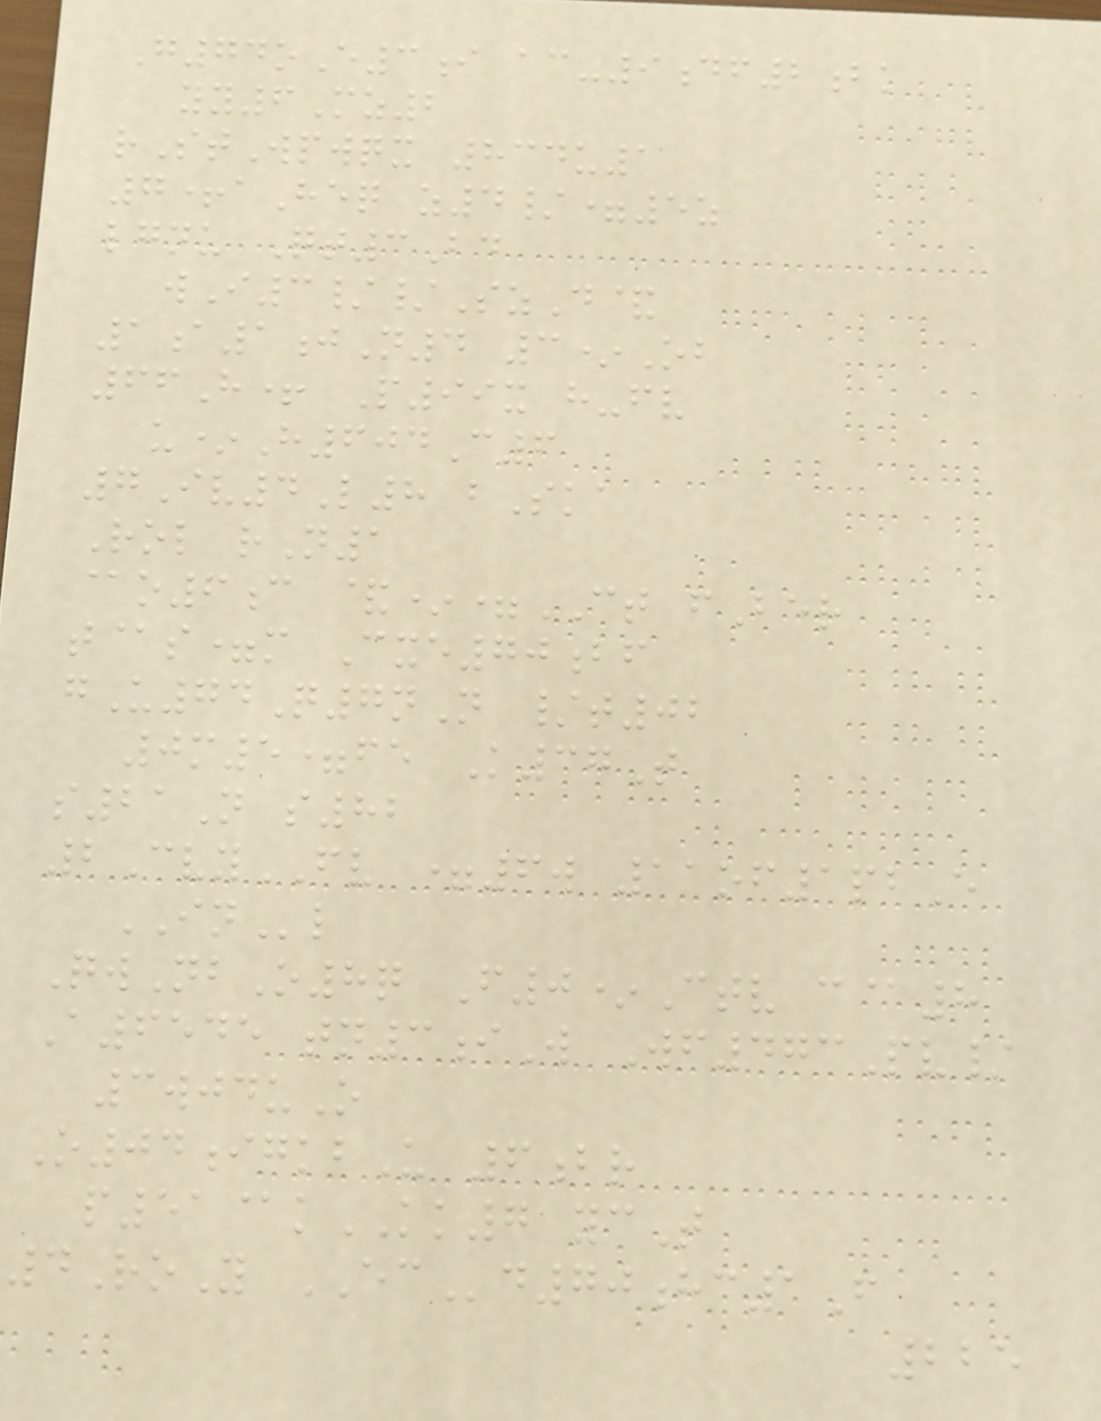G74oE3i ac-9df2bk
yy6Mz2
rStWpwqx 834u1
7+aHeq z4/=5z
lgnu Qt3Bd
wI3//SzD&
1a1jN4 3*Ob
66H+ P99x h-fv
u*H604C6
7Iv4L8 bSka
Rol rN1
@o6c &*=CT fBer
t@s=m Cxe70bf
gU74Q7nN /t02
0m5=fe K37T
s21N s82
2CvyFV =6w 11of1pbE
INl
QwNbO8q F0*Ctv c@8
A6545 tn3iW Wf473Pv/
3wjduO
O04igkbU 6br
p51@kKK7 ycT
4RoY ECd70hc1F
225
